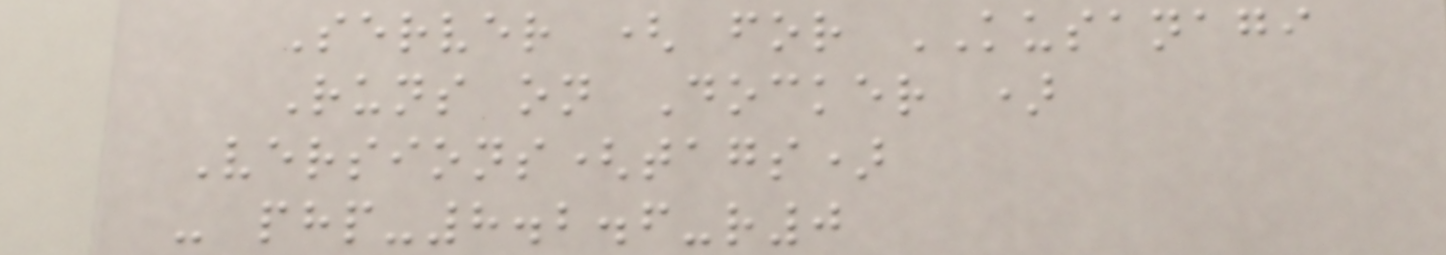Server ( for KUSANAGI
Runs on Docker )
Versions(tags)
- php-8.2.6-r0
